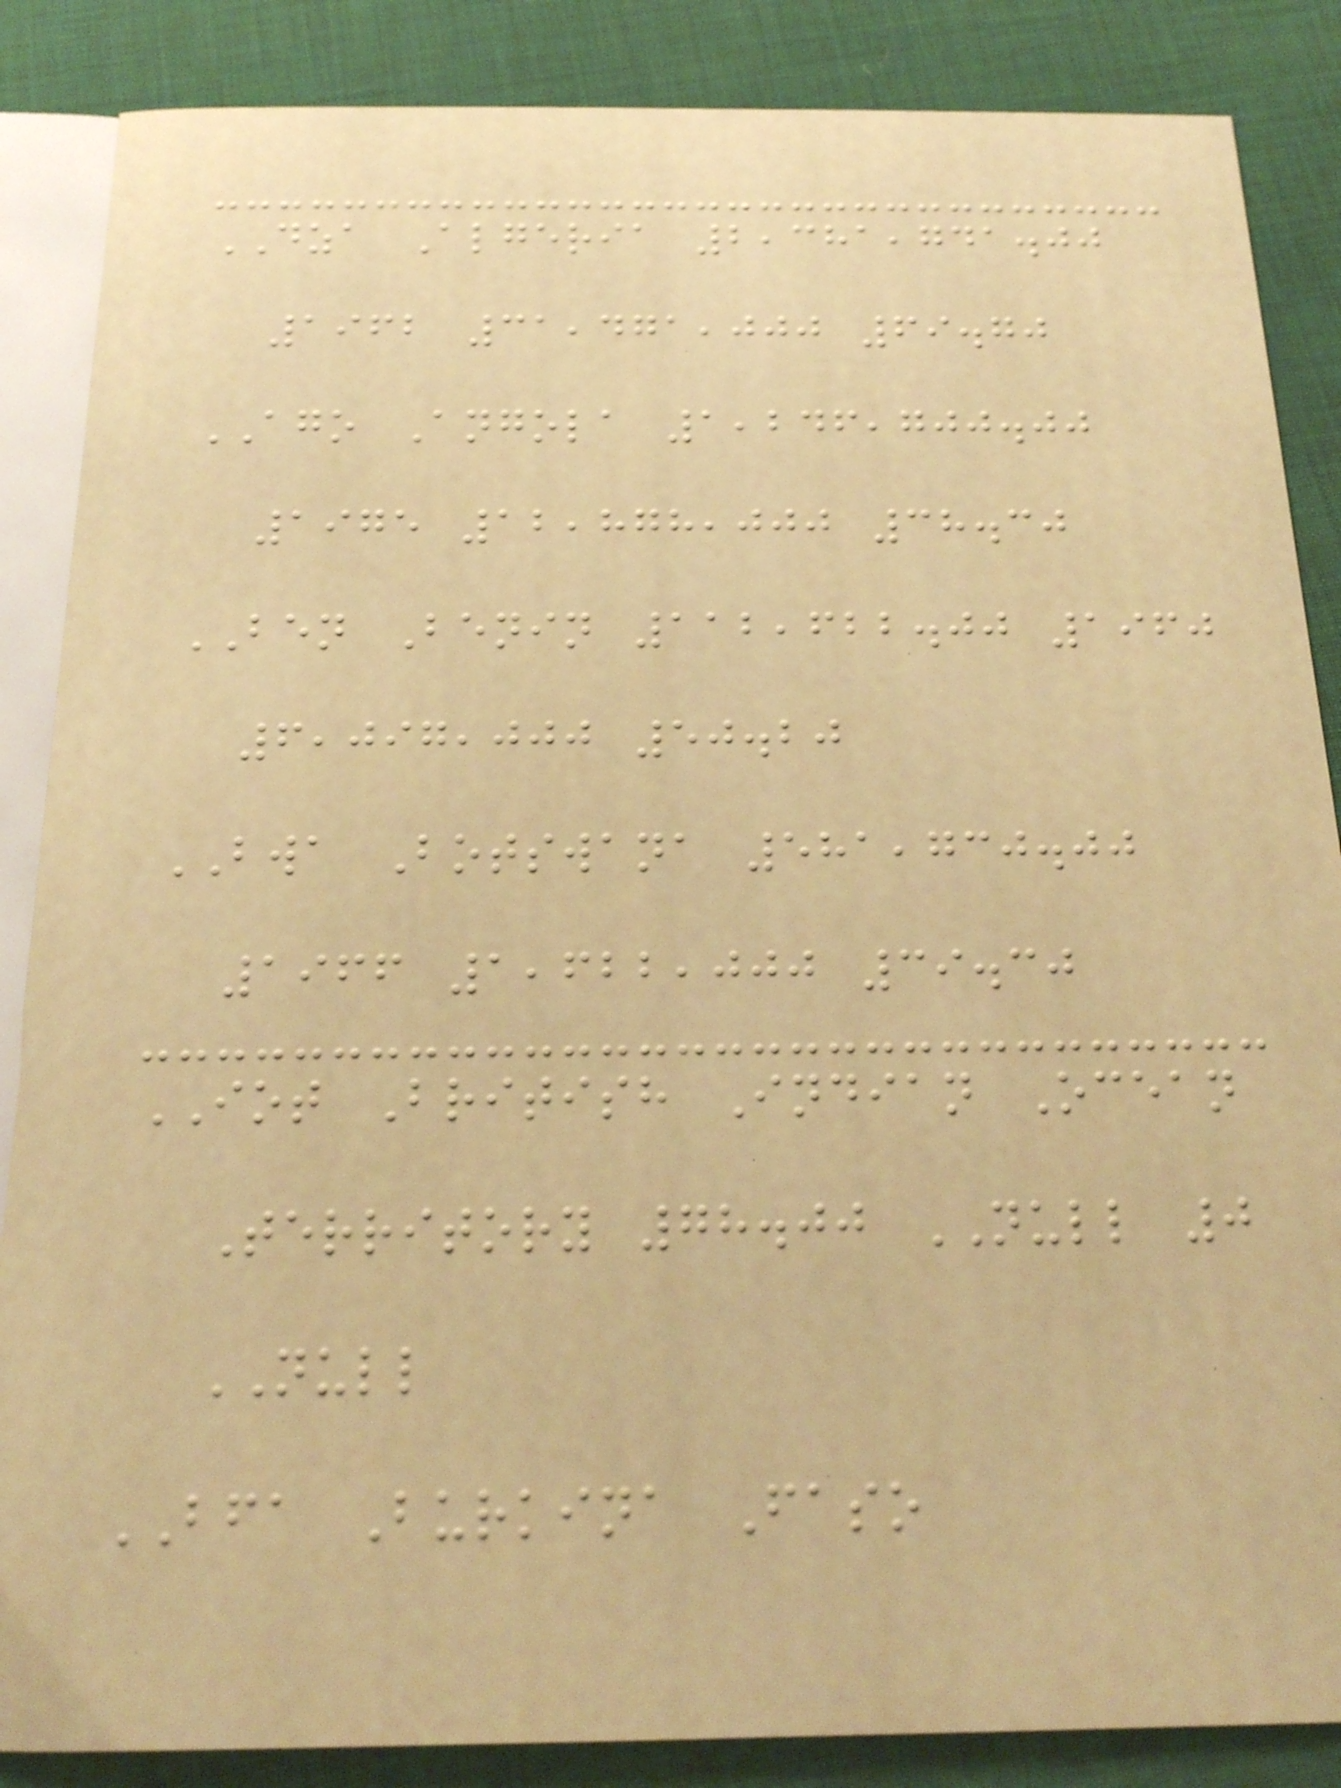DZA Algeria 2,381,741.00
1962 31,471,000 69.70
AGO Angola 1,246,700.00
1975 12,878,000 38.30
BEN Benin 112,622.00 1960
6,097,000 50.20
BWA Botswana 581,730.00
1966 1,622,000 39.30
IOT British Indian Ocean
Territory 78.00 NULL 0
NULL
BFA Burkina Faso
